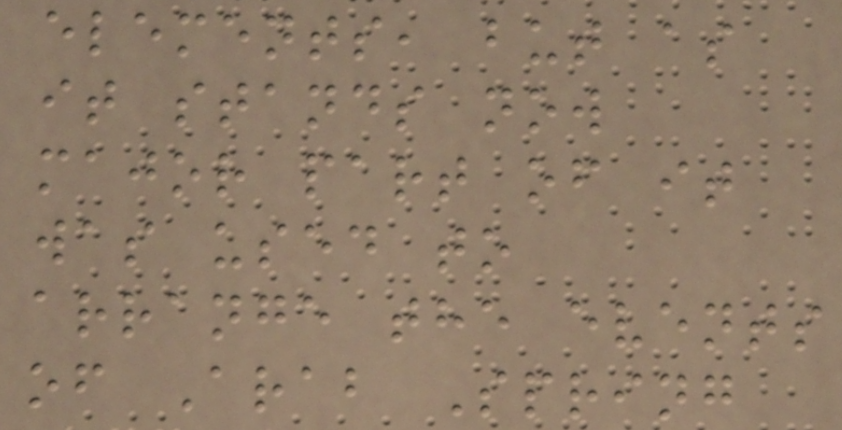elements, but as
it stands now
major part of it
was used to
arrange the events
of Arab Spring
